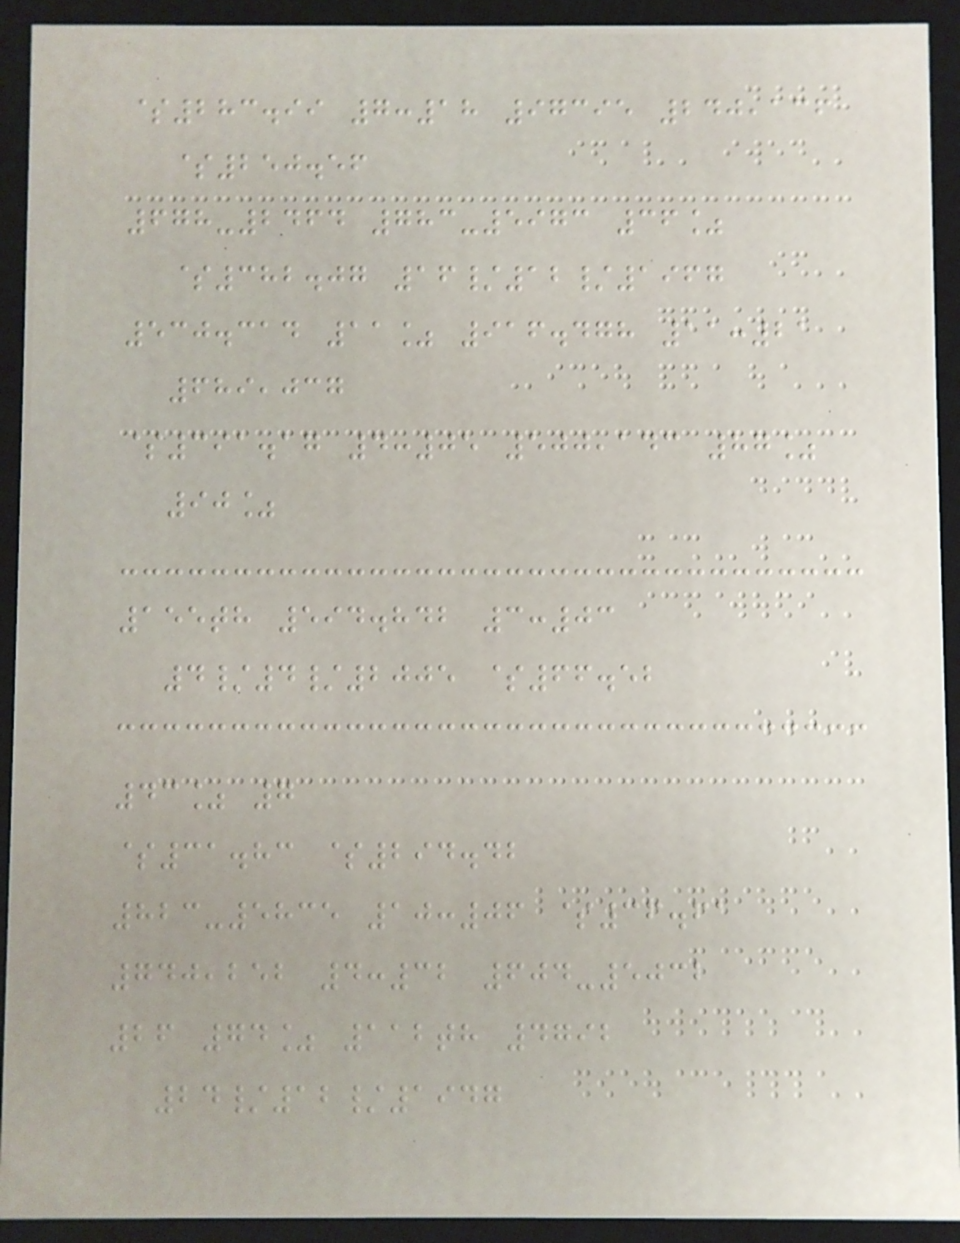$283.99 7:18 97395 240,136
$250.56
678-2464 783-5973 36%
$382.07 16/12/1967
530.314 11% 916.478 11:21
689,037
$391.17 4:05 500,143 87%
90%
155th 594.842 3:03
4/4/2005 $66.52
43% 7
$31.83 $294.42
823-5835 10:06 $36.61
740,252 4:32 604-5032
26 74% 112th 4792
24/12/1947
